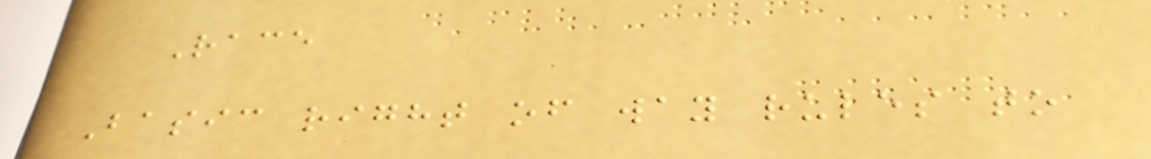Race
Basic right of way rules to
